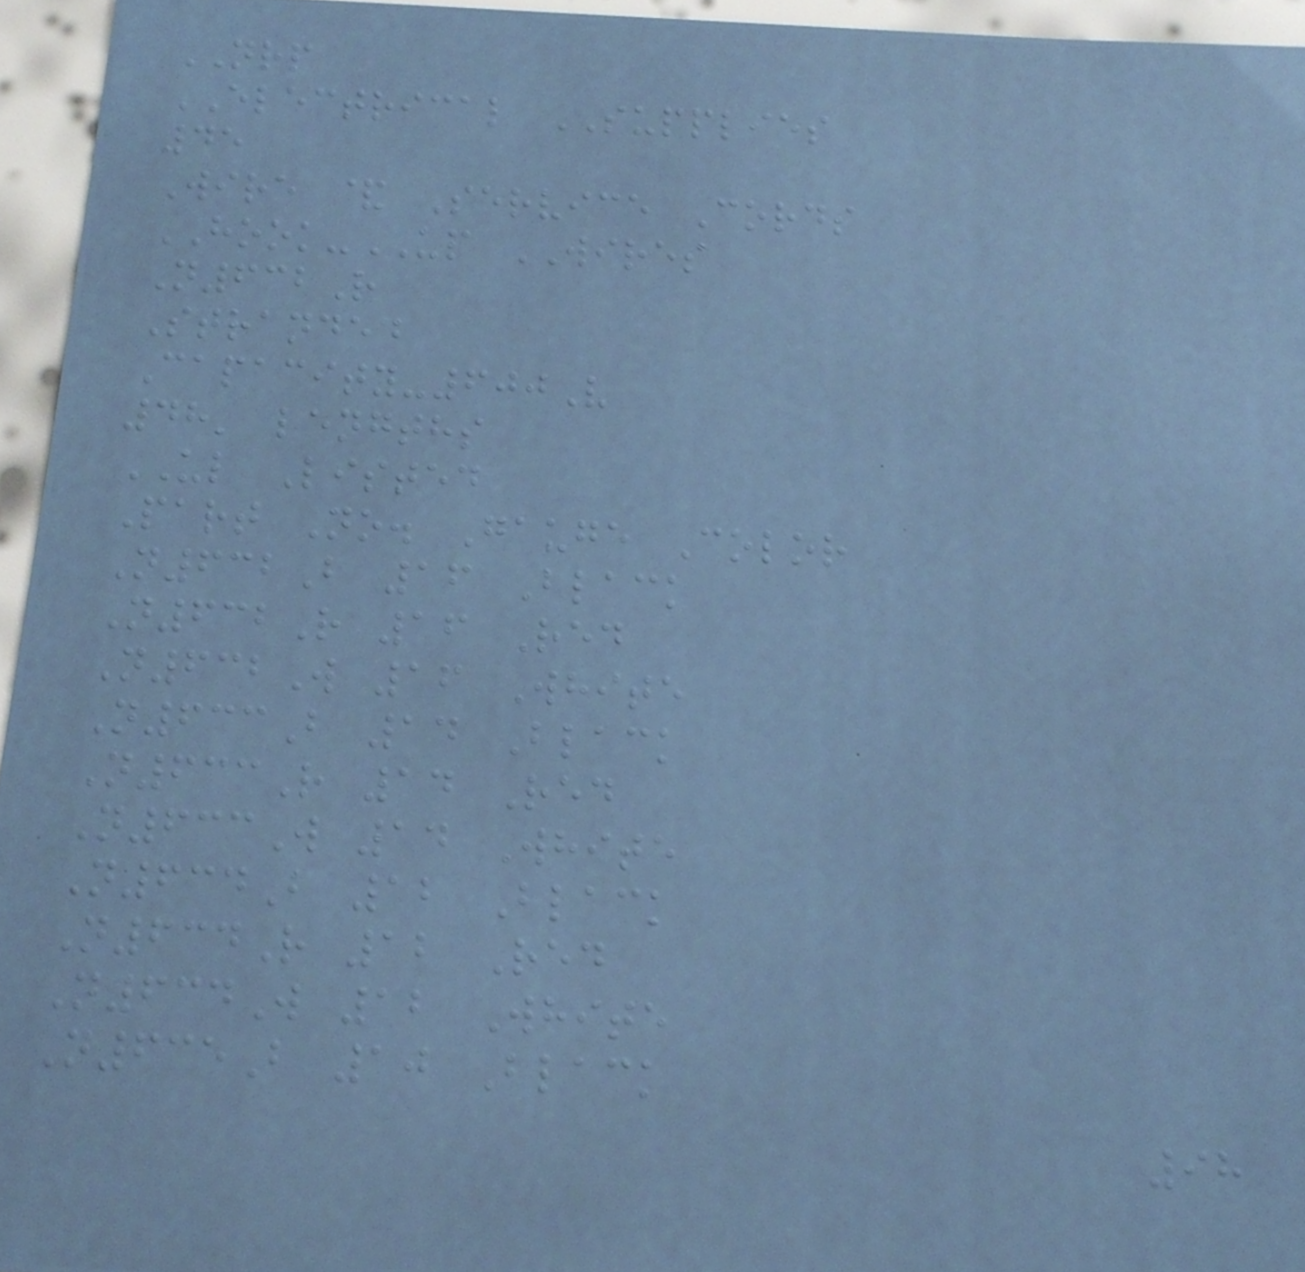NRP
ELECTRICAL SUPPLIES
45
Wire & Service Cords
HOOK-UP WIRES
N632R
Stranded
Capacity-600V
48' lengths
UL Listed
Part No. Gauge Color
N632B 16 Black
N632R 16 Red
N632W 16 White
N633B 14 Black
N633R 14 Red
N633W 14 White
N634B 12 Black
N634R 12 Red
N634W 12 White
N635B 10 Black
98
